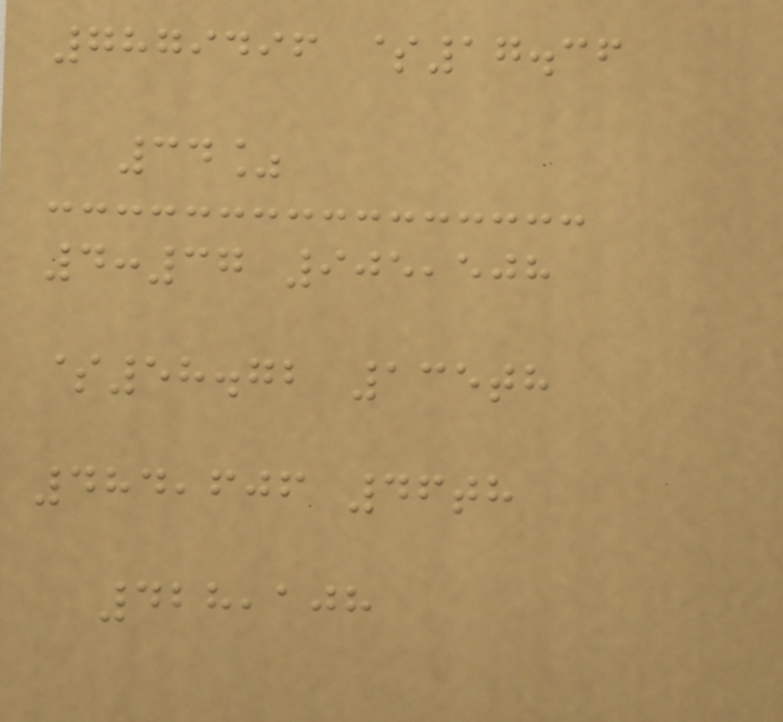7879496 $17.36
34%
4:37 905,508
$58.72 135th
484,606 46th
428,108
